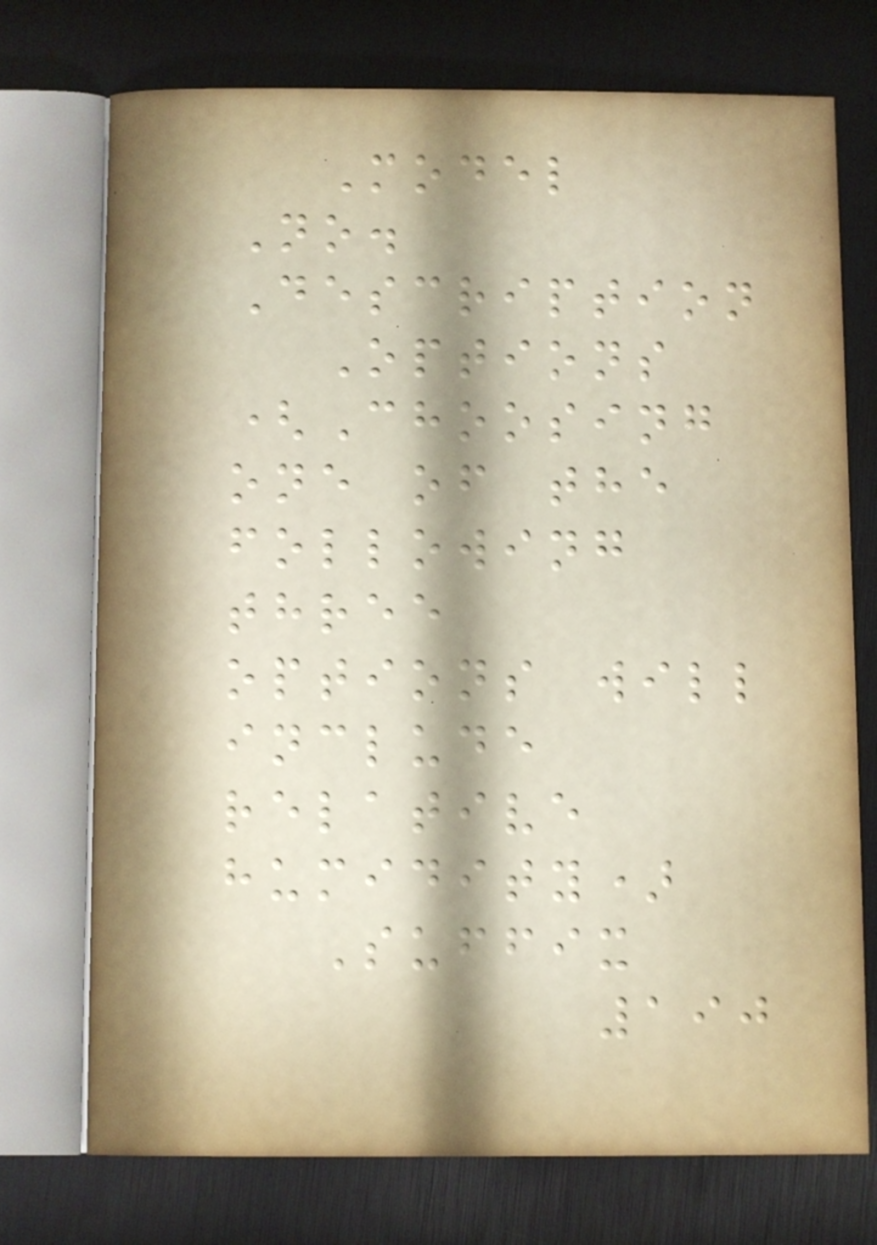Model
No.
Description
Options
(Choosing
one of the
following
three
options will
include
relative
humidity)
Suffix
190
